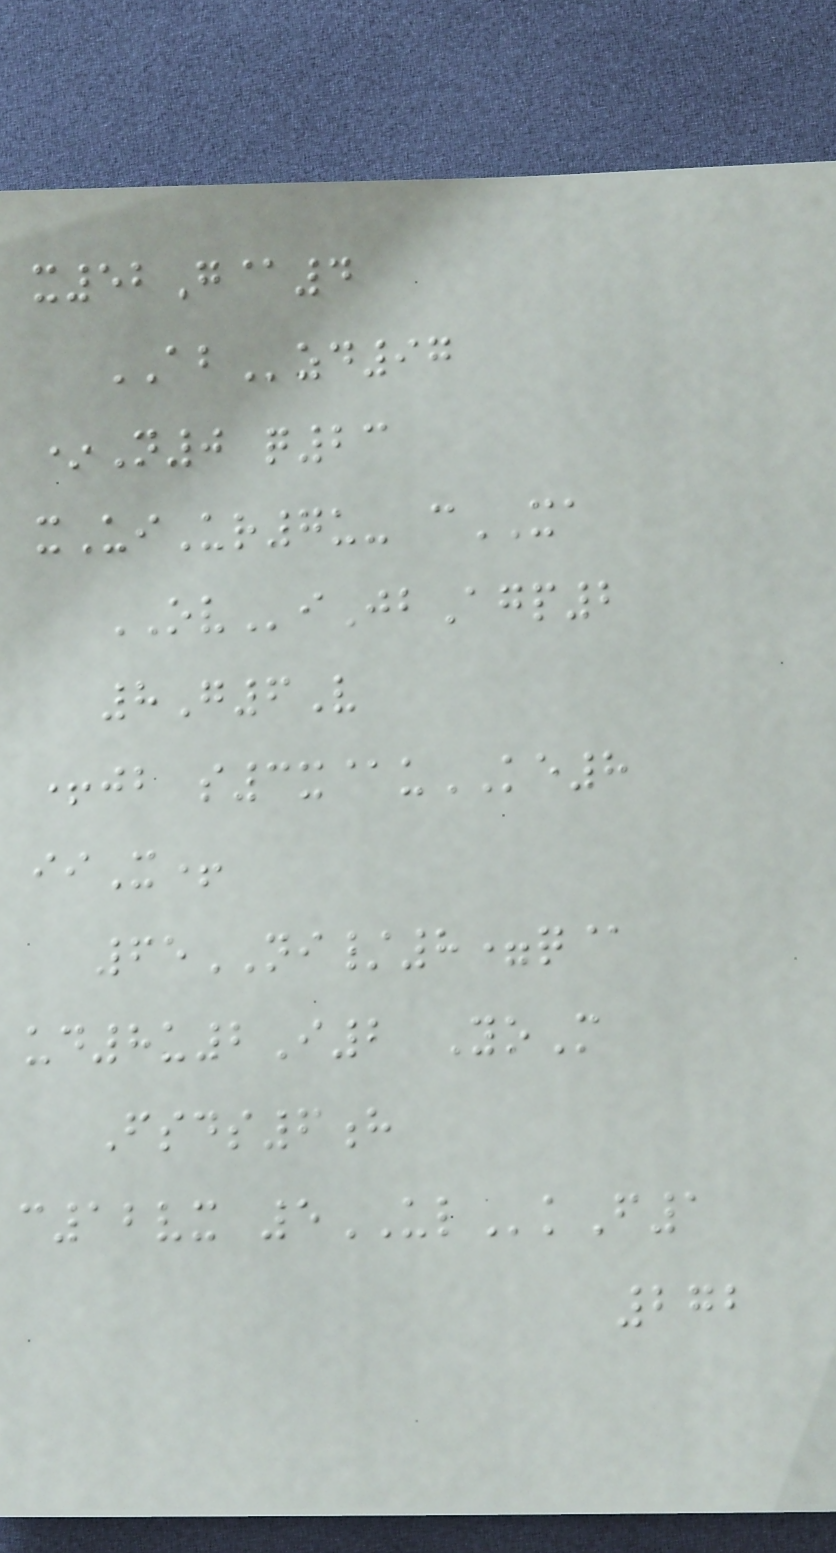x52G@4
ABzd97
*N0 q23
xUiUr7u- cXA
OViJbAgp2
8G6V
+jb s3x@uKE8
iiX+
65NI/8=q@
ud8u2I2 YoM
Fsds6h
c12vx 5ULkF1
272
